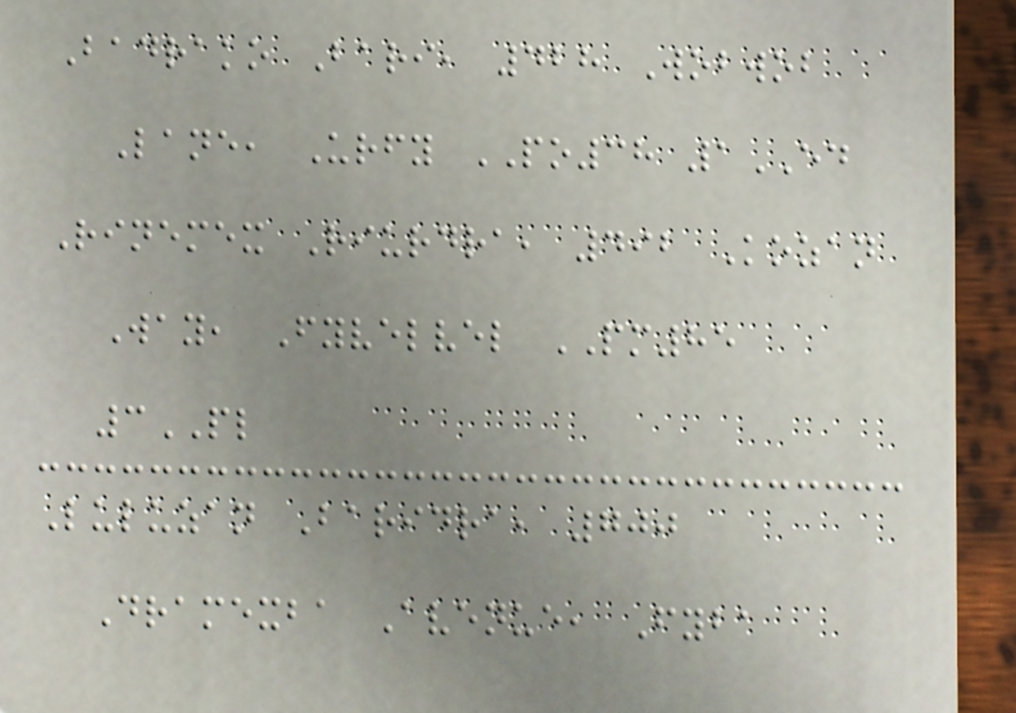Badrako Bari, 428 Wobwob
Lane, Urfy PO38 1ED
Rinemex Riurdra, 492 Kozan
Way, Fyvelvel PM85
3PL
Luluzan Baridra, 700
Dramexba Avenue, Fyba
